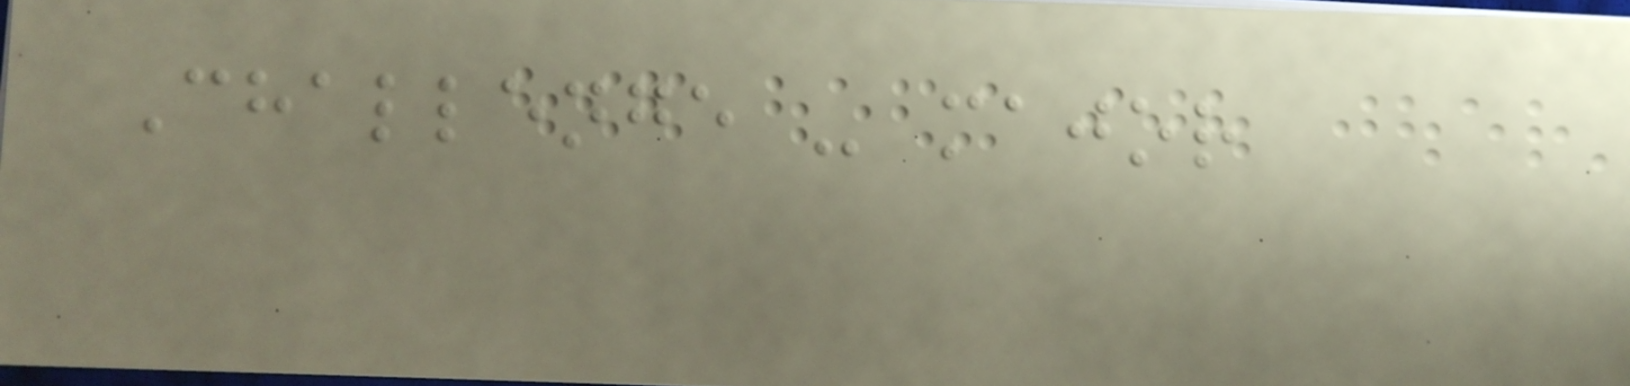Challenge - major
